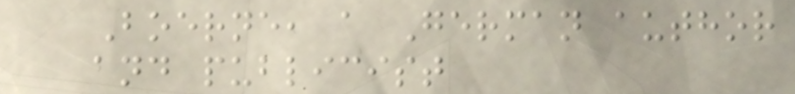Boerne, a German author
and publicist
